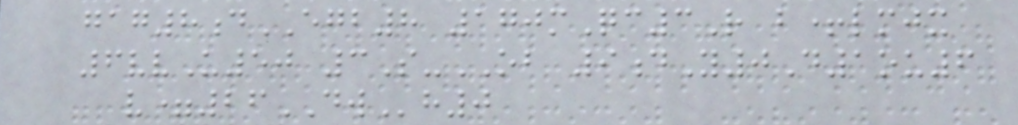gag8dEGB8 170mQc3R b+lmjx
6vvU50 3S-OB 9dY0D1ou6
v=26DWh0
